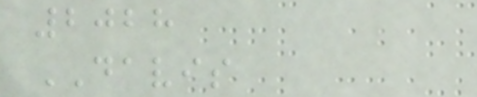2028
DAVIS
